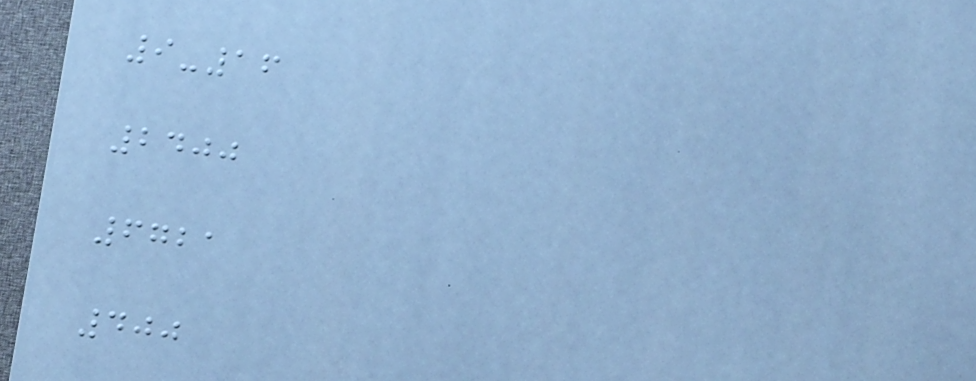9-16
2400
6721
400
